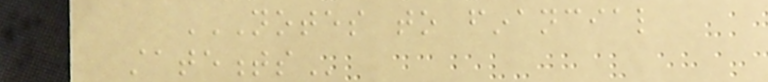NOTES TO FINANCIAL
STATEMENTS
